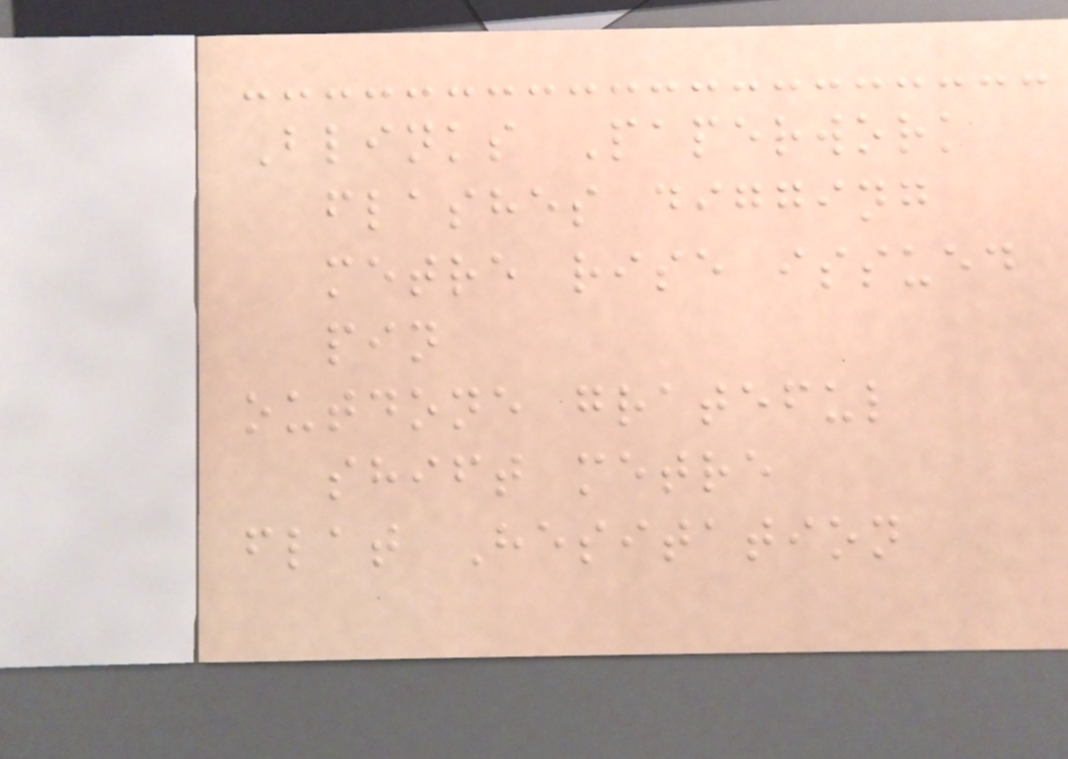Blinks Paperwork
flashes digging
metre rise issued
pin
outdone grateful
shift metre
flat Hesitation
